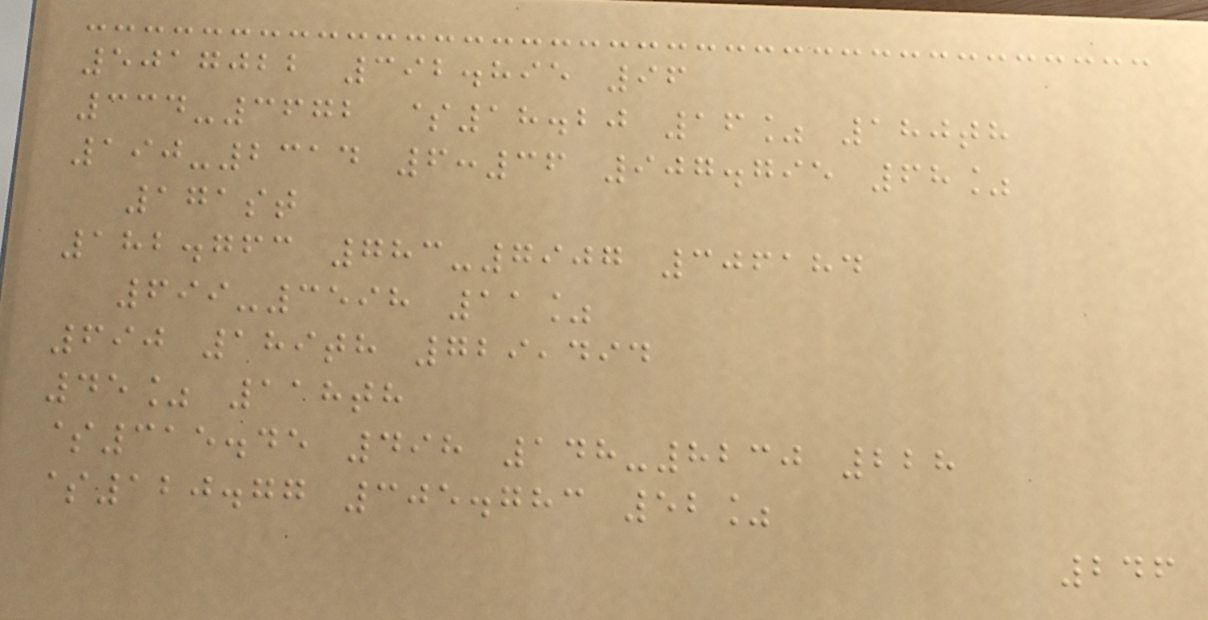5017022 392.895 96
334-3672 $18.20 16% 180th
190-2314 6:36 907.795 68%
171st
182.763 783-7907 306184
699-3598 11%
690 189th 729,494
45% 118th
$315.45 498 148-8230 228
$120.77 305.783 52%
246
